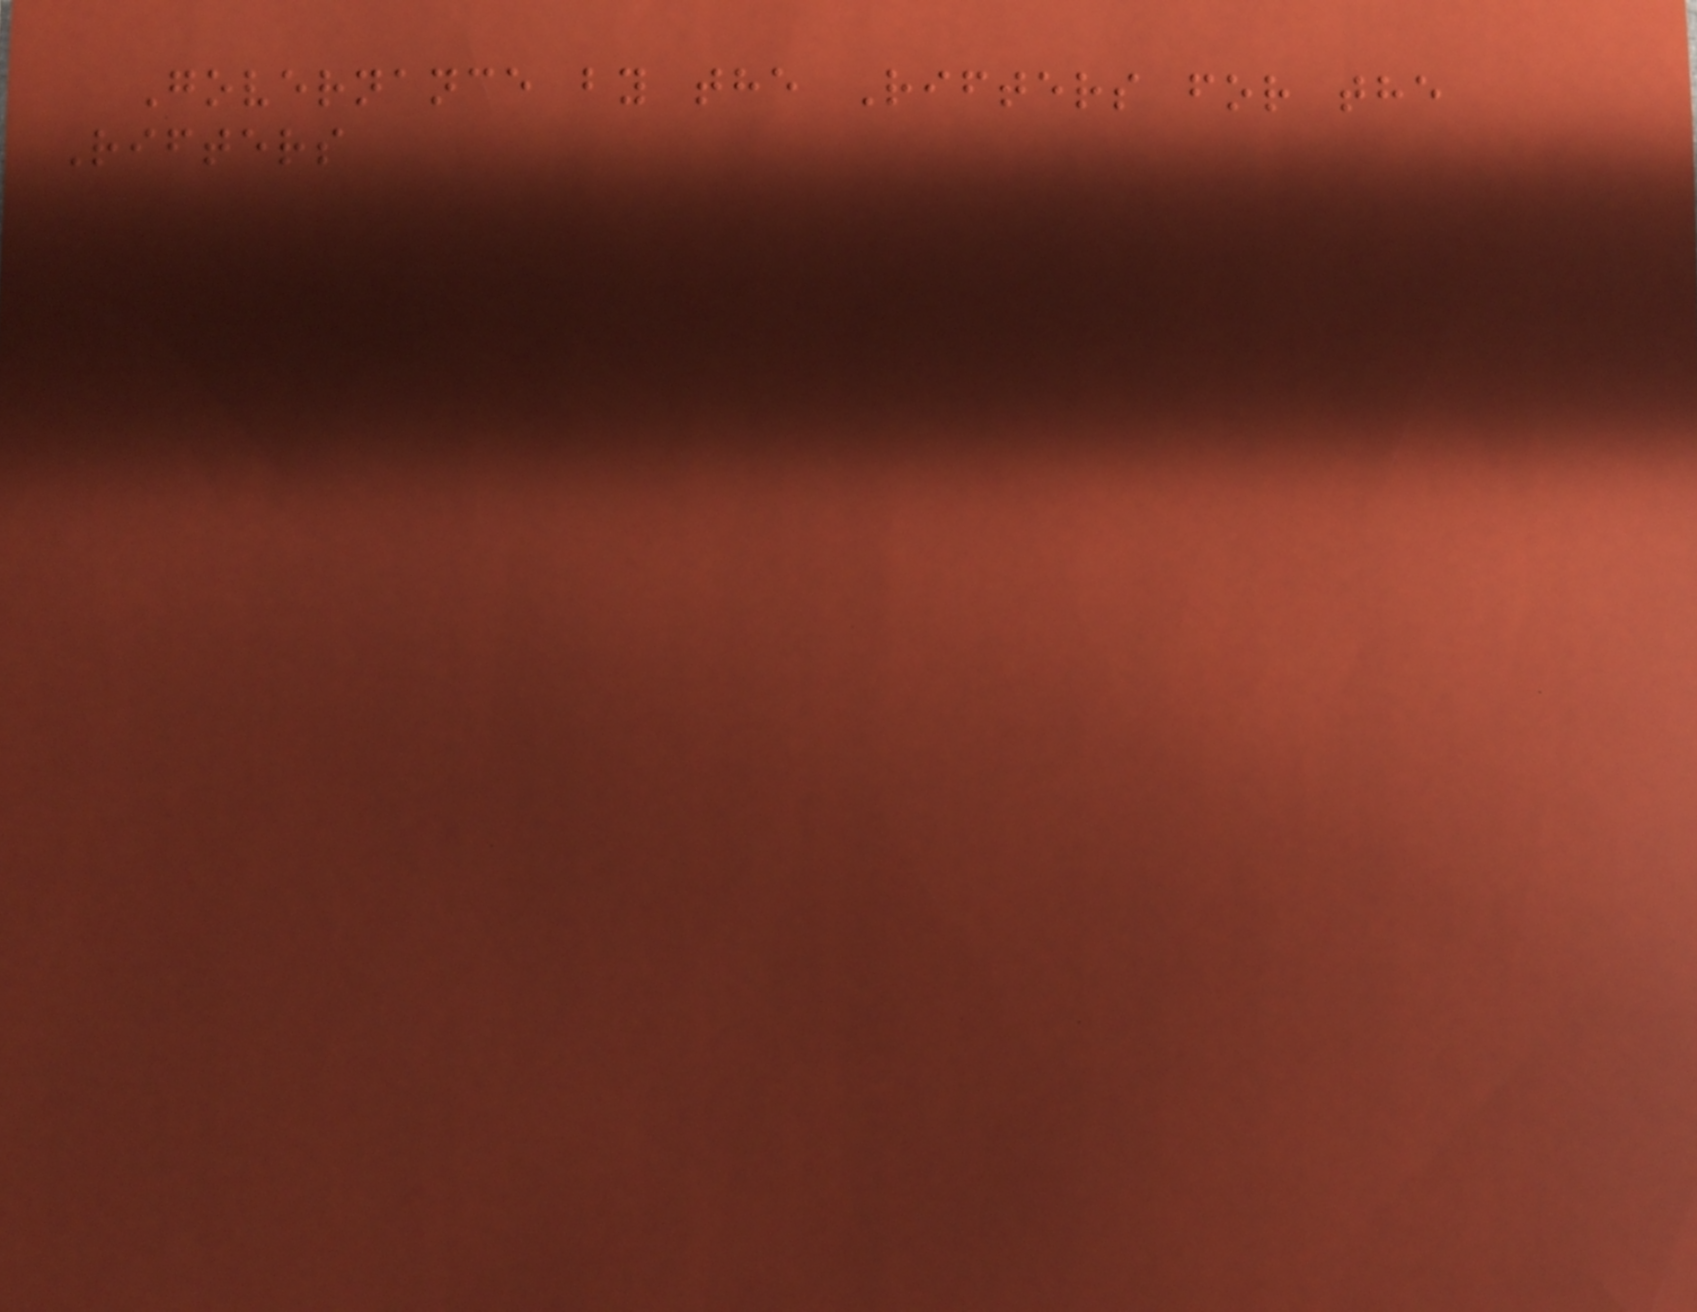Governance by the Rifters for the
Rifters
